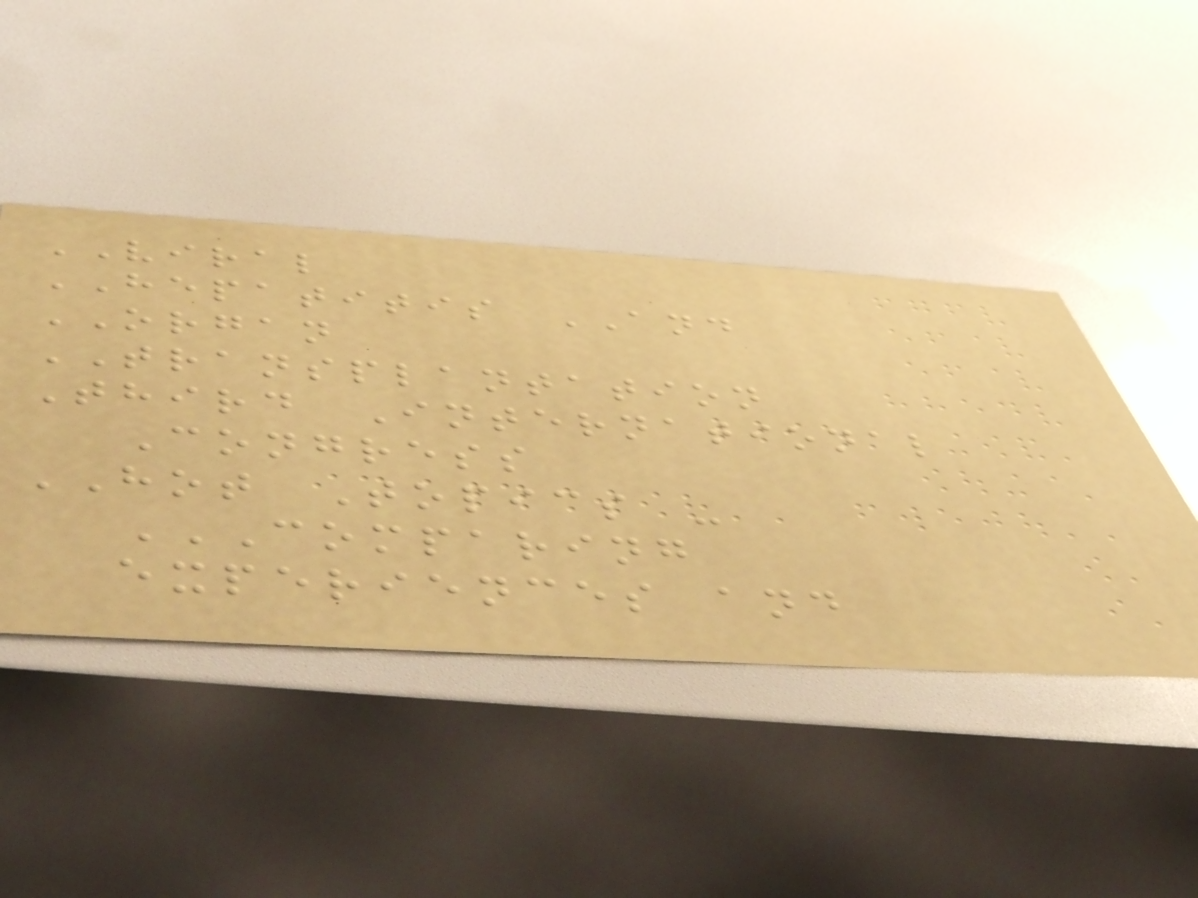VIRAL
HEPATITIS AND
ORGAN
TRANSPLANTATION
Third International
Congress
HOT Topics -
COMPARING
EXPERIENCES AND
